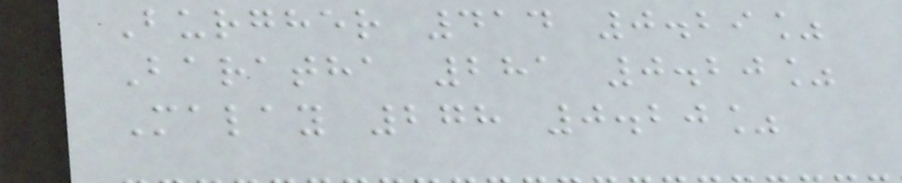Burgher 414 0.29%
Baratha 281 0.20%
Malay 278 0.20%
